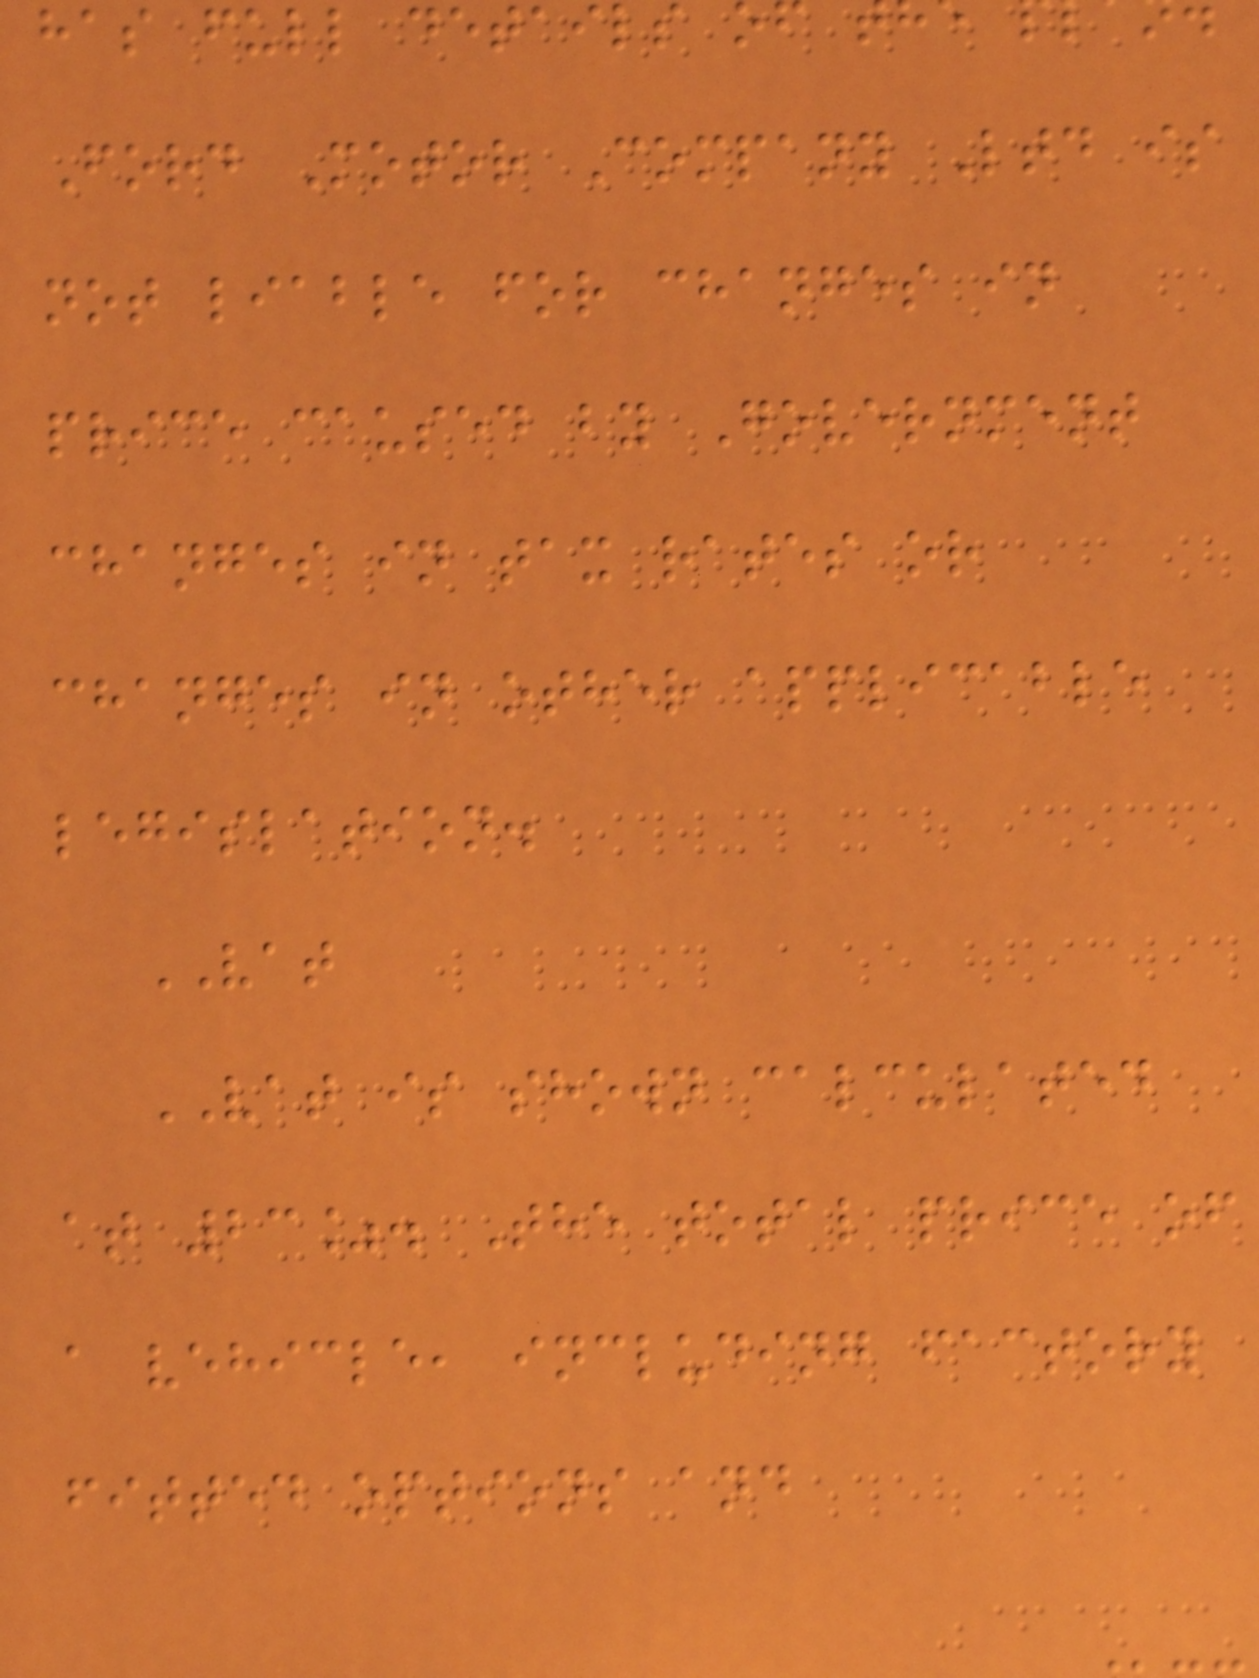has full details
Ford Motor Company Ltd is
not liable for changes in
price caused by Government
changes in tax rates or
changes in other applicable
legislation.
VAT
VAT is shown calculated
at 23%. The total price of
a vehicle, including factory
fitted options and
